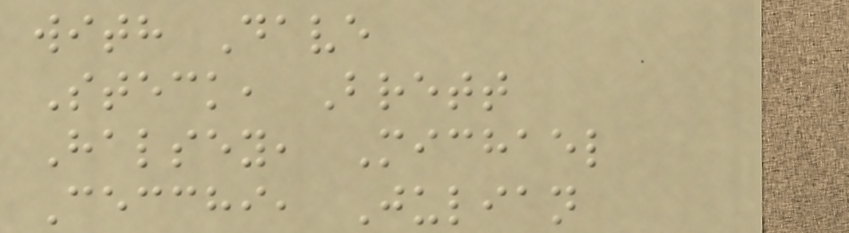with Dave
Steck, Brett
Halsey, Michael
Cecchi, Julian
